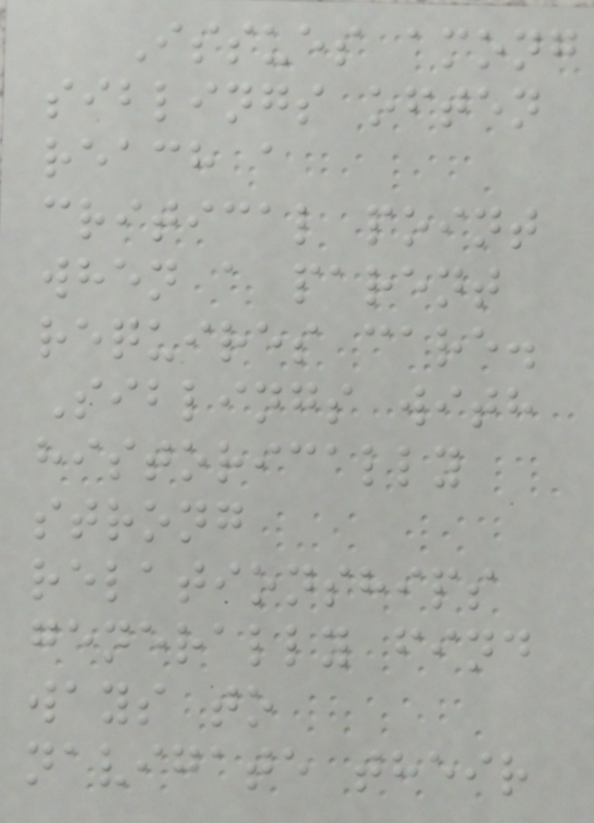Issues among
siblings often
reach a
critical point
when a parent
requires care.
Siblings with
historically
strong
relationships
generally find
ways to
navigate their
